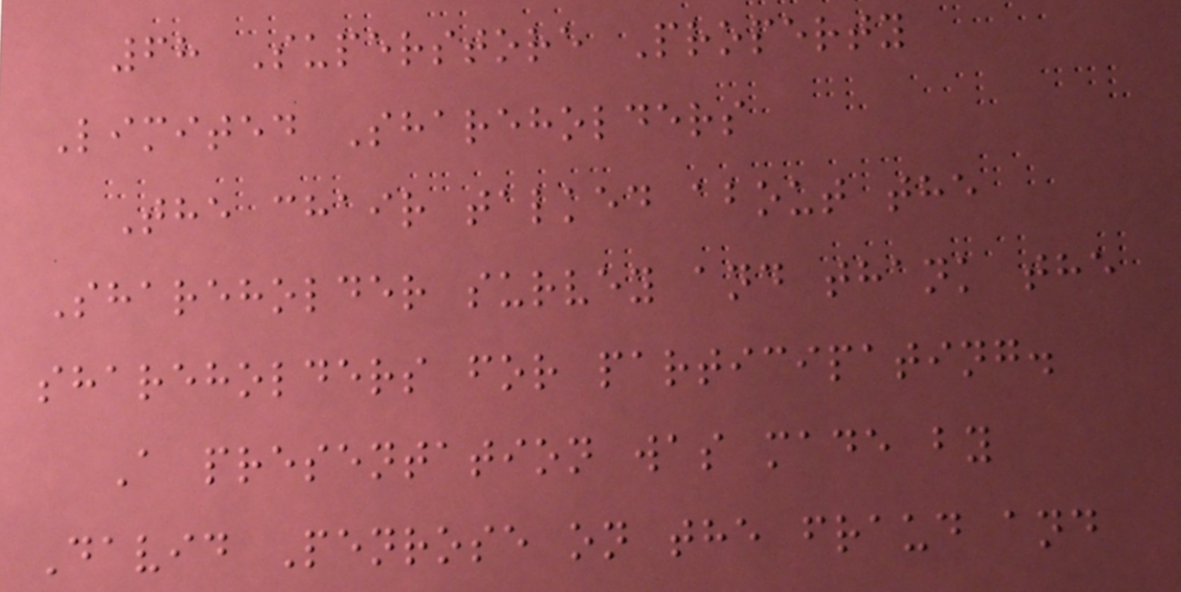68 Superstore Property
Limited Shareholders
The chair talked about the
Shareholder survey and thank the
shareholders for participating.
A presentation was made by
David Penrose on the fraud and
